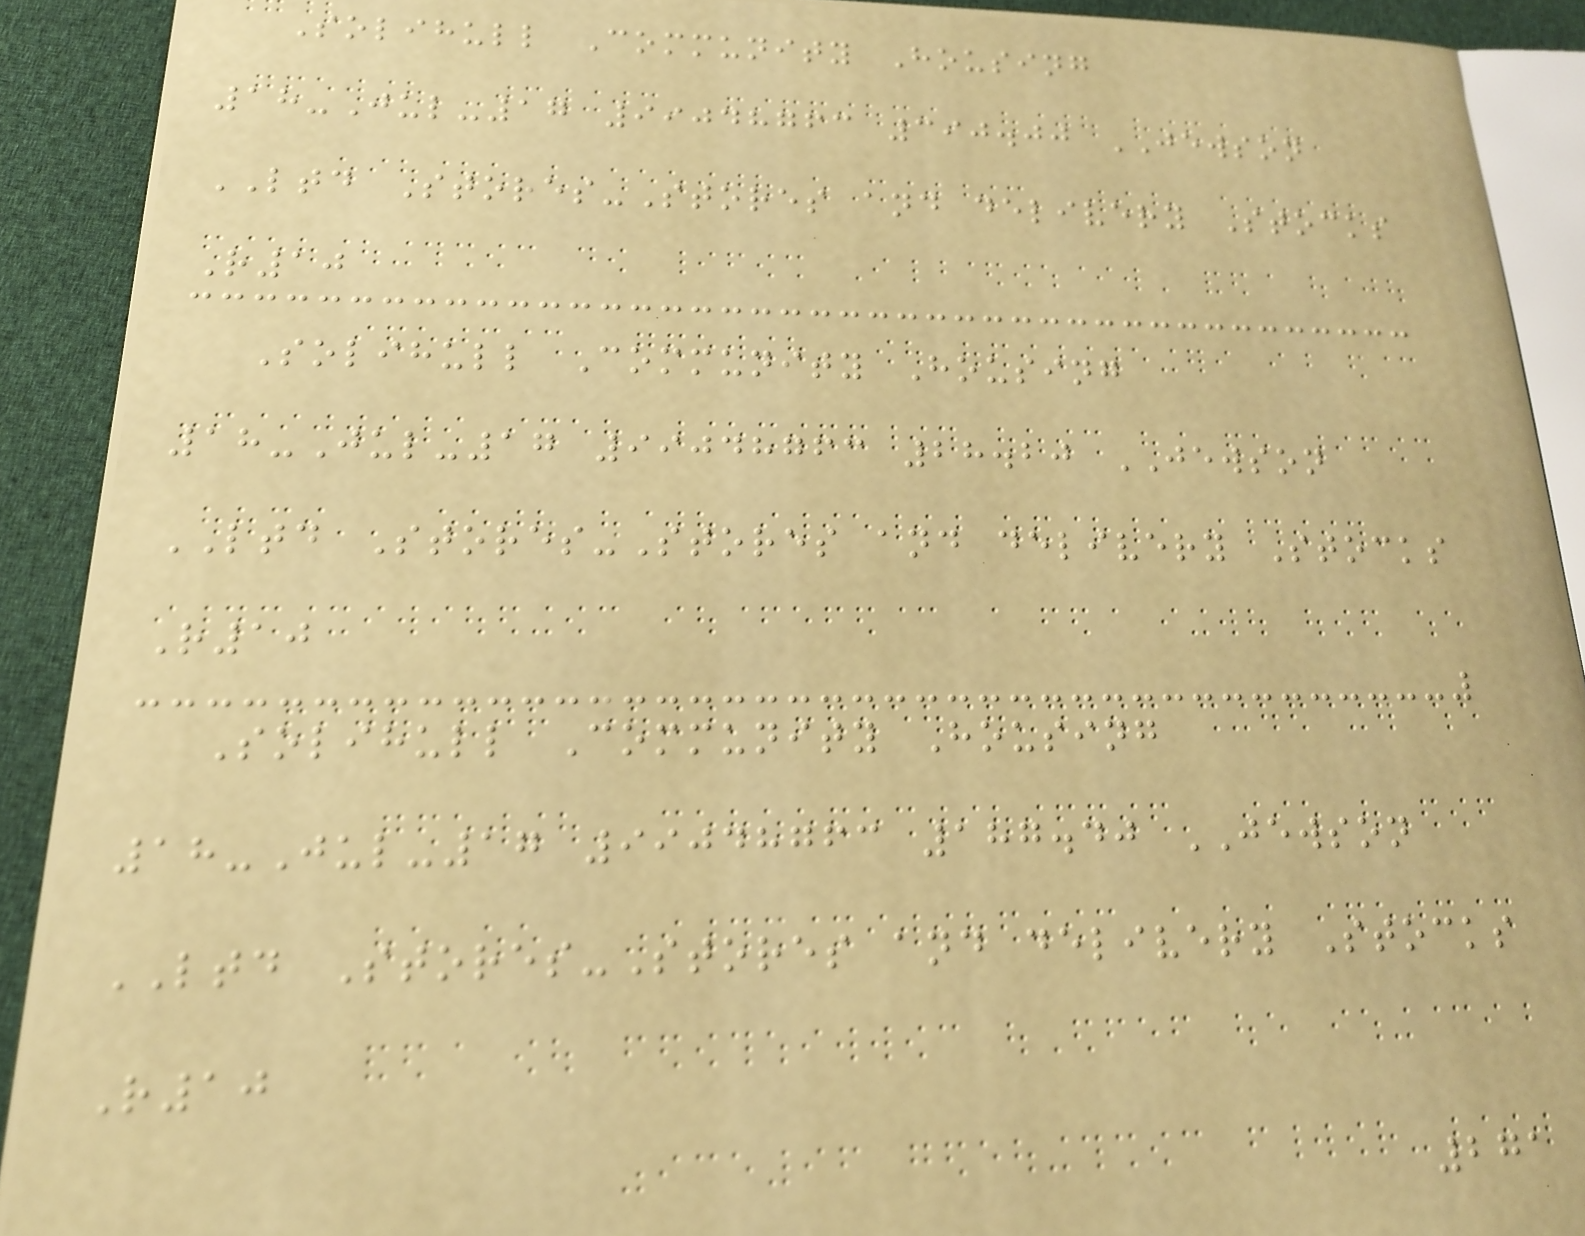Solihull Community Housing
18-Jul-17 99048763 390.00 JEWSON
LTD Stores-Stores and delivery Stocks
R10
Solihull Community Housing
18-Jul-17 99048763 28.20 JEWSON
LTD Stores-Stores and delivery Stocks
R10
Solihull Community Housing
18-Jul-17 99048763 187.40 JEWSON
LTD Stores-Stores and delivery Stocks
R10
271
